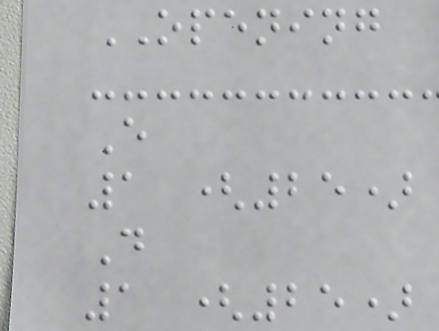OPENING
E
1 (25)
D
1 (25)
